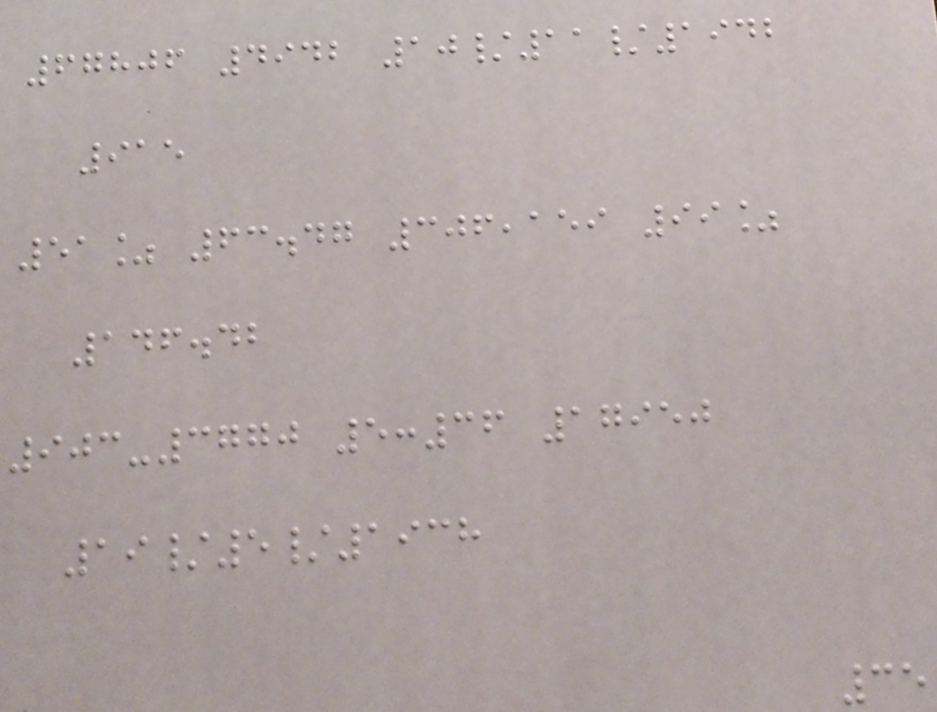67806 4942 10/11/1942
915
51% 63.47 306,159 99%
146.42
903-3770 5:36 17950
19/5/1938
35
